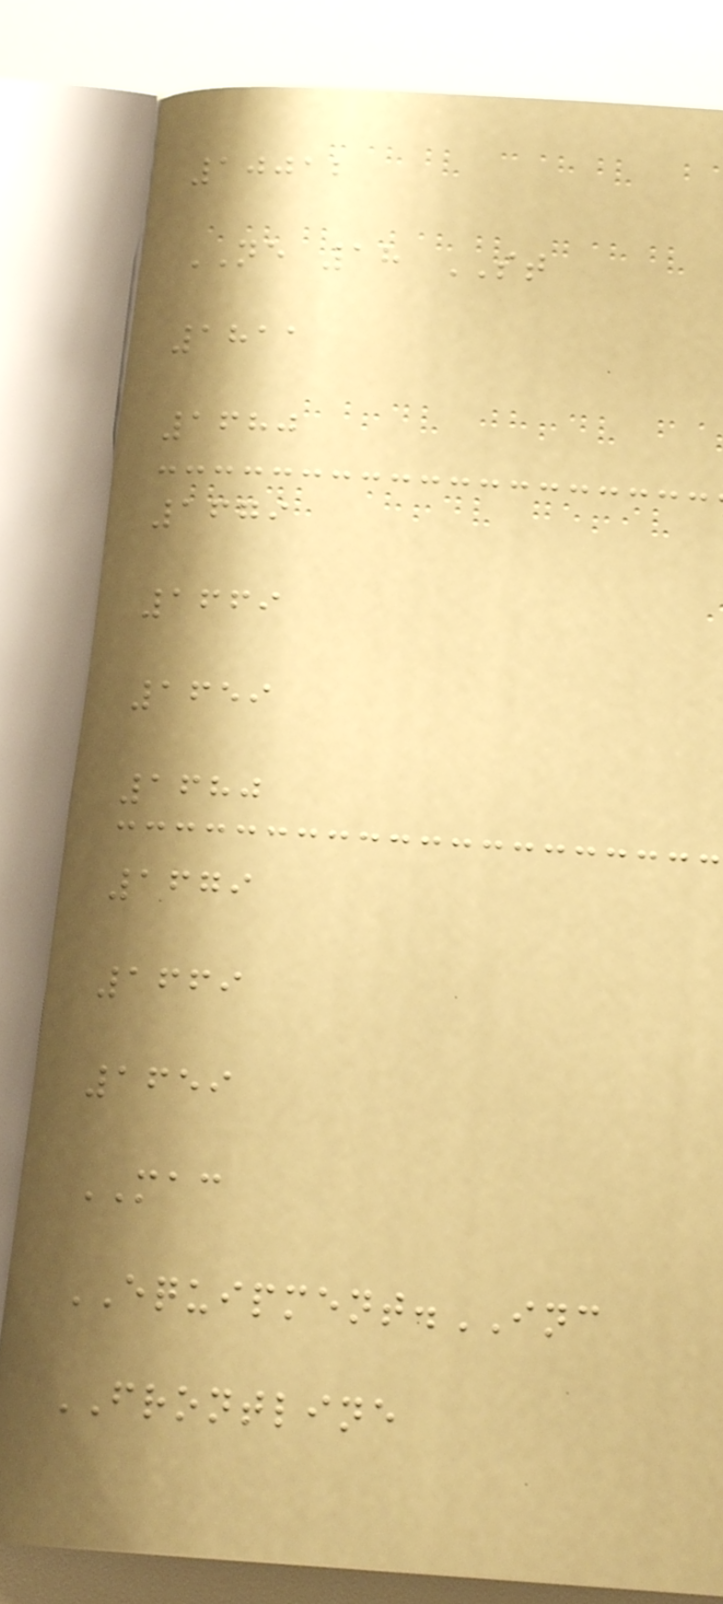10012
NE 18 ST
1811
1680
1679
1669
1659
1680
1679
1669
1659
MAC
EQUIPMENT.INC
FRONTLINE
